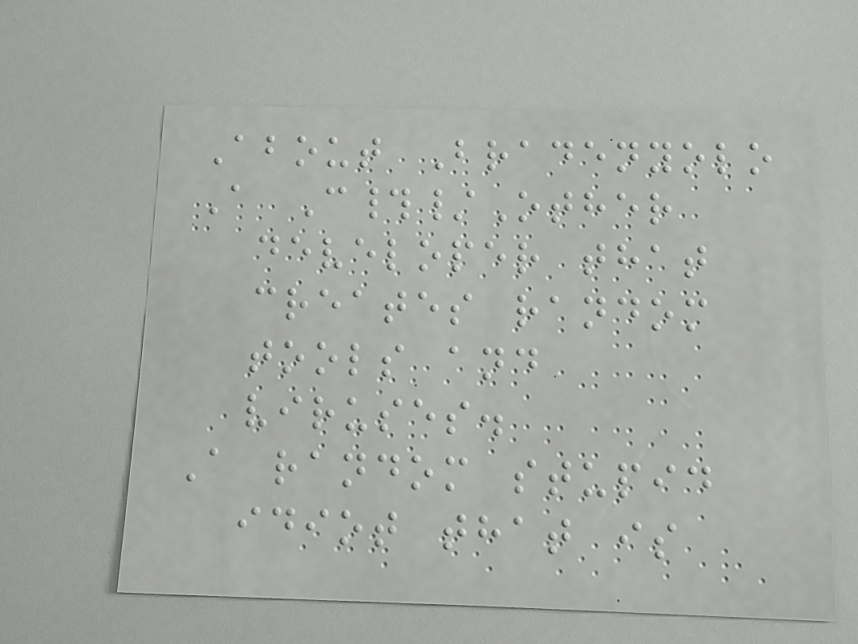About Bradenyolo
A C#/Other
developer that
creates random
tools and
viruses.
A random stupid
idiot that is
